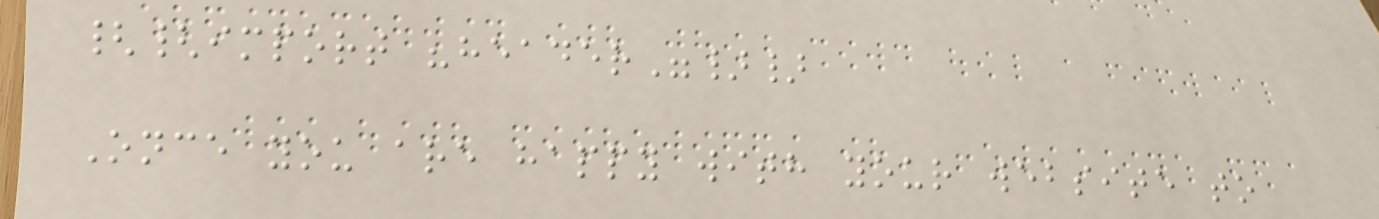{{import "header"}}
Once you are happy with your website to
